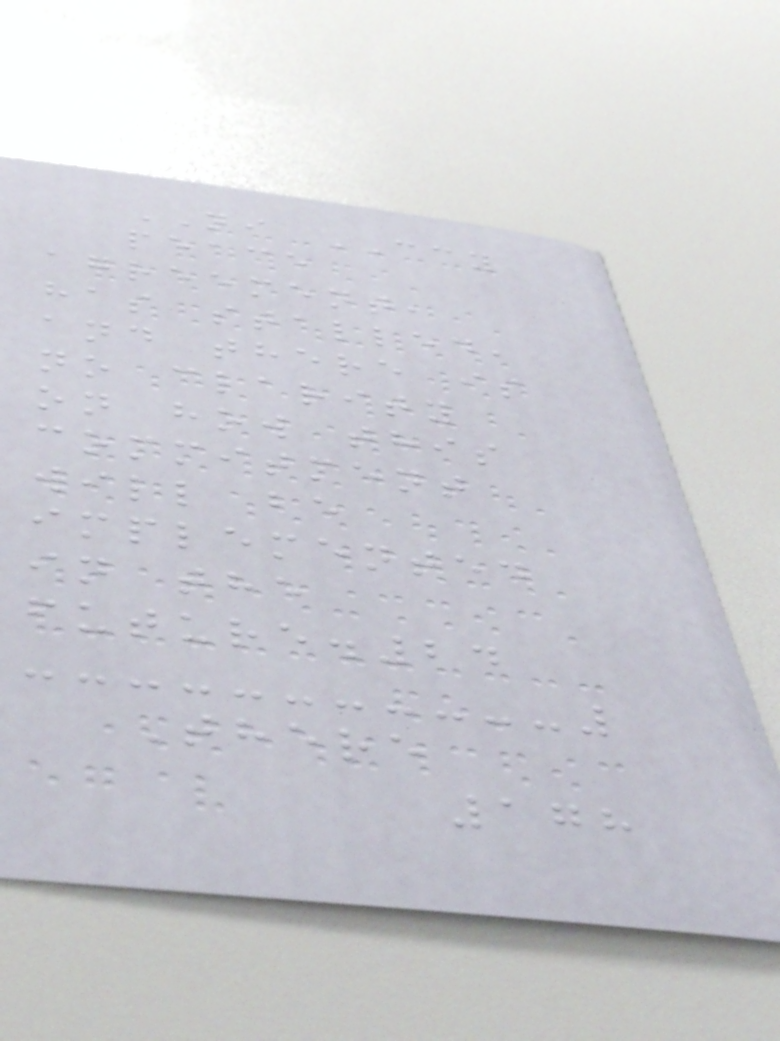NI CCY
peace
agreement,
has stalled,
and there is
no clarity
on how this
commitment
will be
implemented
in the
future.24
There
178
